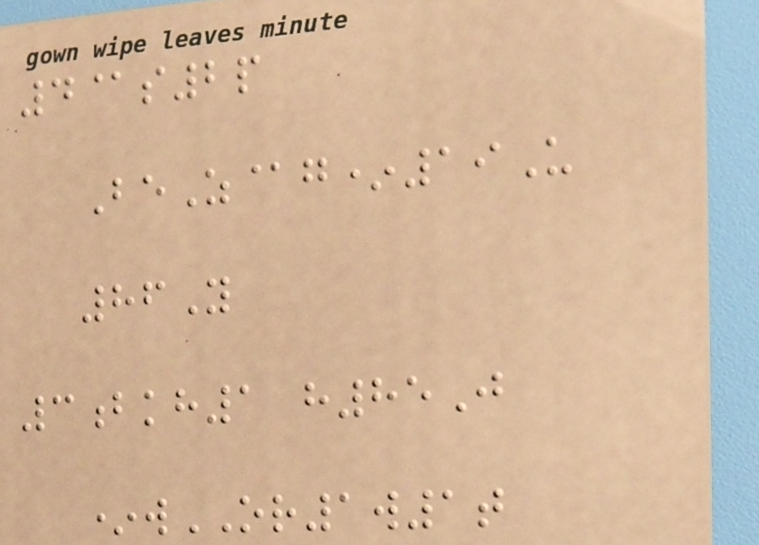4@s2p
BeZ@g*19U
86Y
3bkh1 h85J
*wOR1w1t
